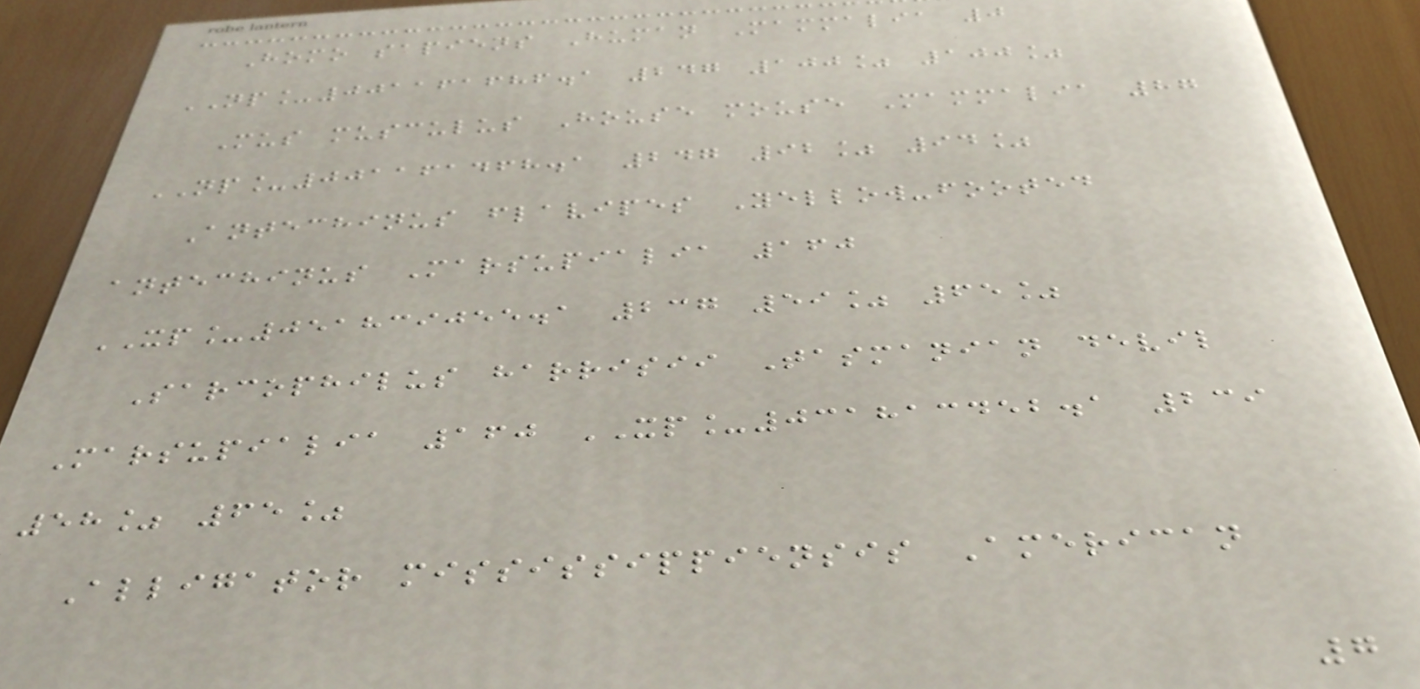Homo sapiens Human Mammalia 0
NP_001161686.1 247 100% 100%
Mus musculus House mouse Mammalia 87
NP_001161468.1 247 92% 94%
Antechinus flavipes Yellow-footed
antechinus Marsupialia 160
XP_051839055.1 237 59% 65%
Sarcophilus harrisii Tasmanian devil
Marsupialia 160 XP_031813452.1 239
58% 65%
Alligator mississippiensis American
7
